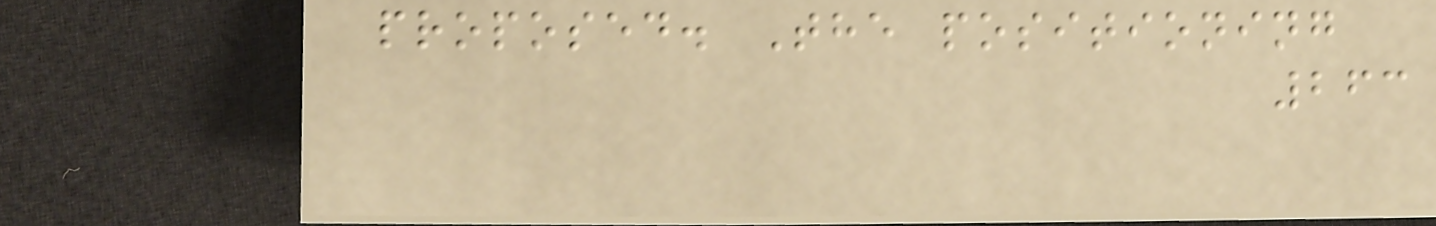proposed. The positioning
263
